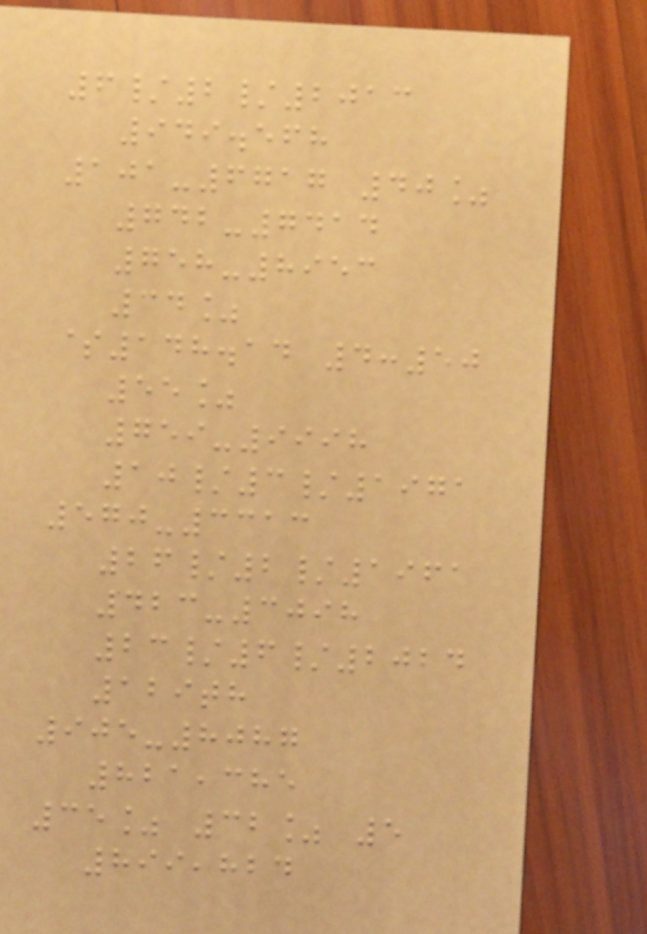6/2/2013
949.568
101-6717 40%
742-7414
758-8953
34%
$148.14 4:50
55%
759-9998
10/3/1971
570-3313
26/2/1961
423-3098
23/6/2024
129th
905-8087
821,385
35% 32% 5
899,824
